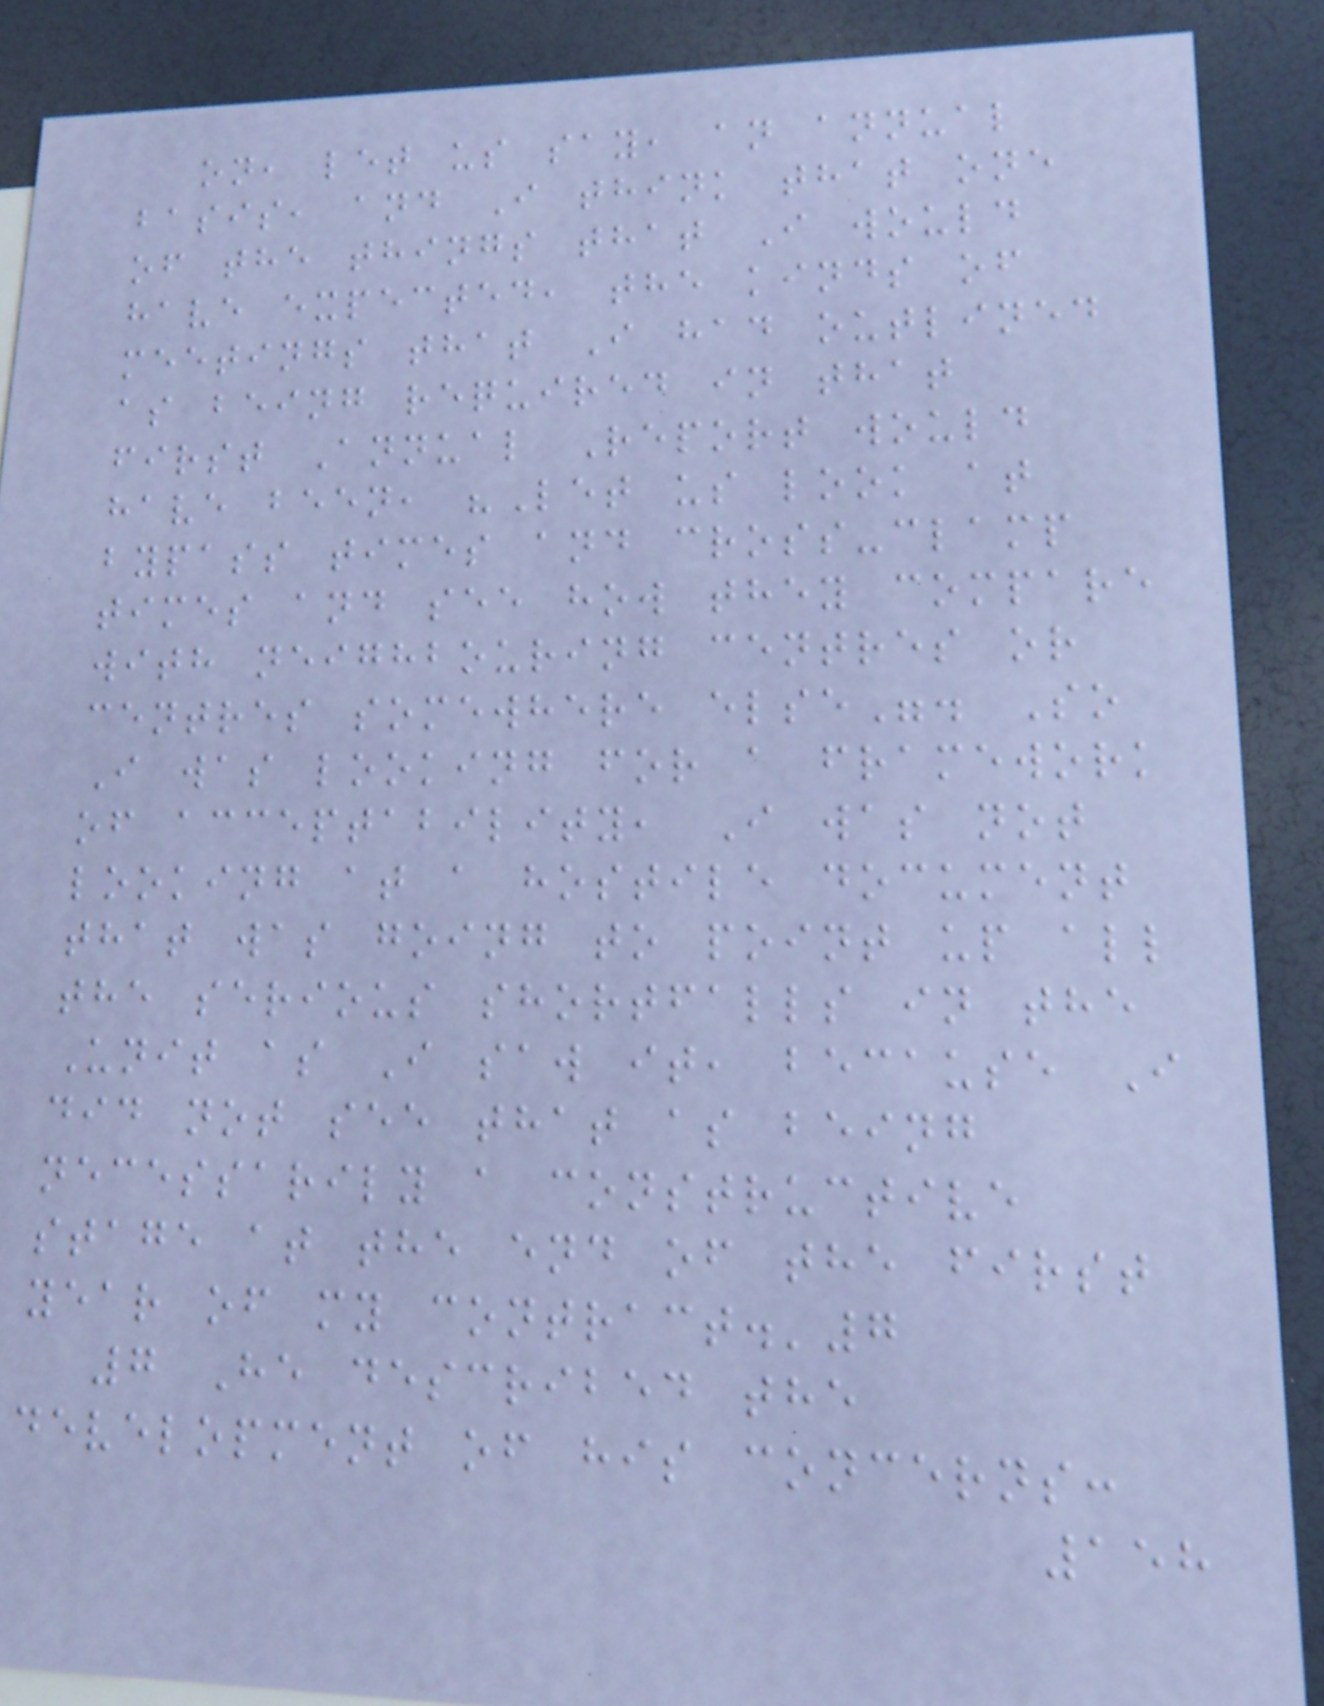on, let us say, an annual
basis, and I think that one
of the things that I would
have expected, the kinds of
meetings that I had outlined
as being required in that
first Annual Report would
have been, "Let us look at
bypass times and cross-clamp
times and see how they compare
with neighbouring centres or
centres somewhere else". So
I was looking for a framework
of acceptability, I was not
looking at a hostile document
that was going to point up all
the serious shortfalls in the
Unit as I saw it, because I
did not see that as being
necessarily a constructive
stage at the end of the first
year of my contract.'7
7 He described the
development of his concerns:
158
